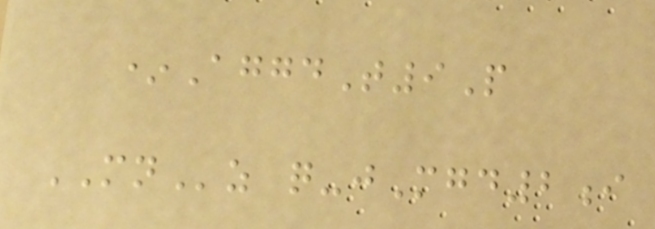*AggdT9P
MNz q-jMgd2i
